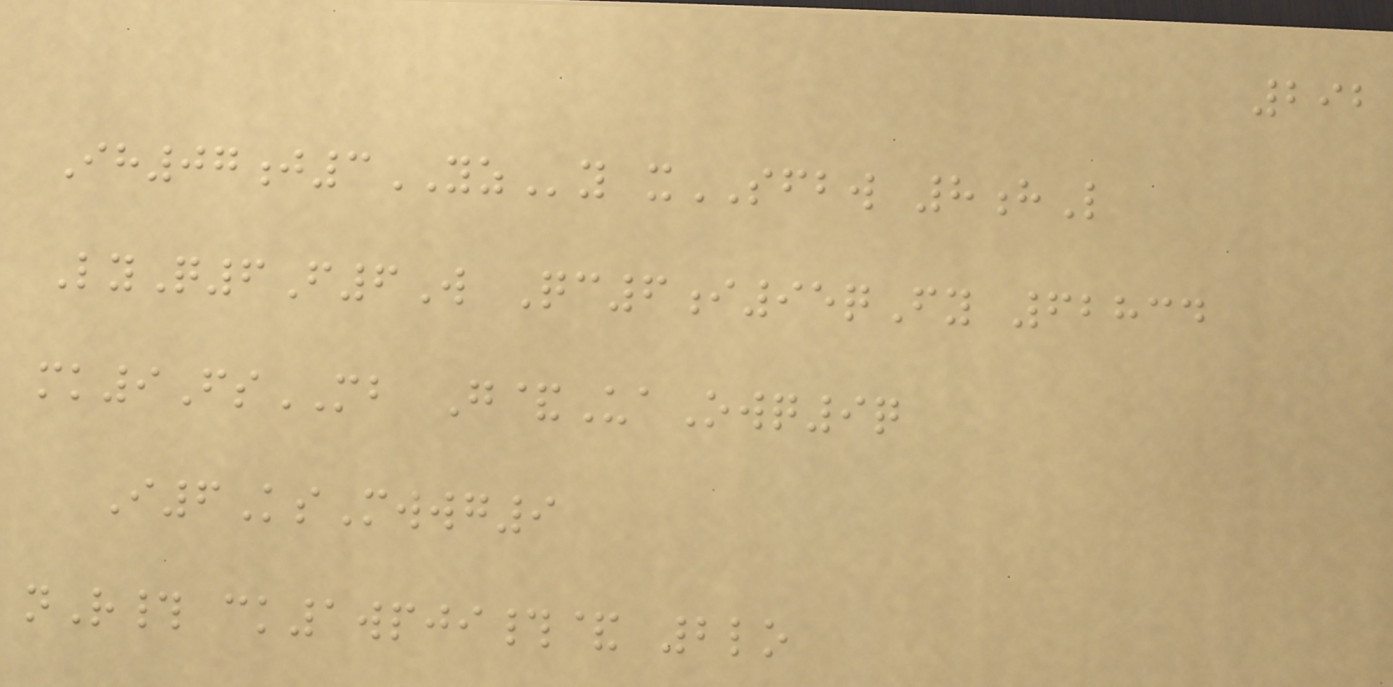292
Ih07j3YZy xSFBW 8hL
LyQ6F6W Qc6i95qFy 62834
mk9FsMB G&UaOwq9q
I6KsMwwg9
nR# ck1wpji#& 2lo
